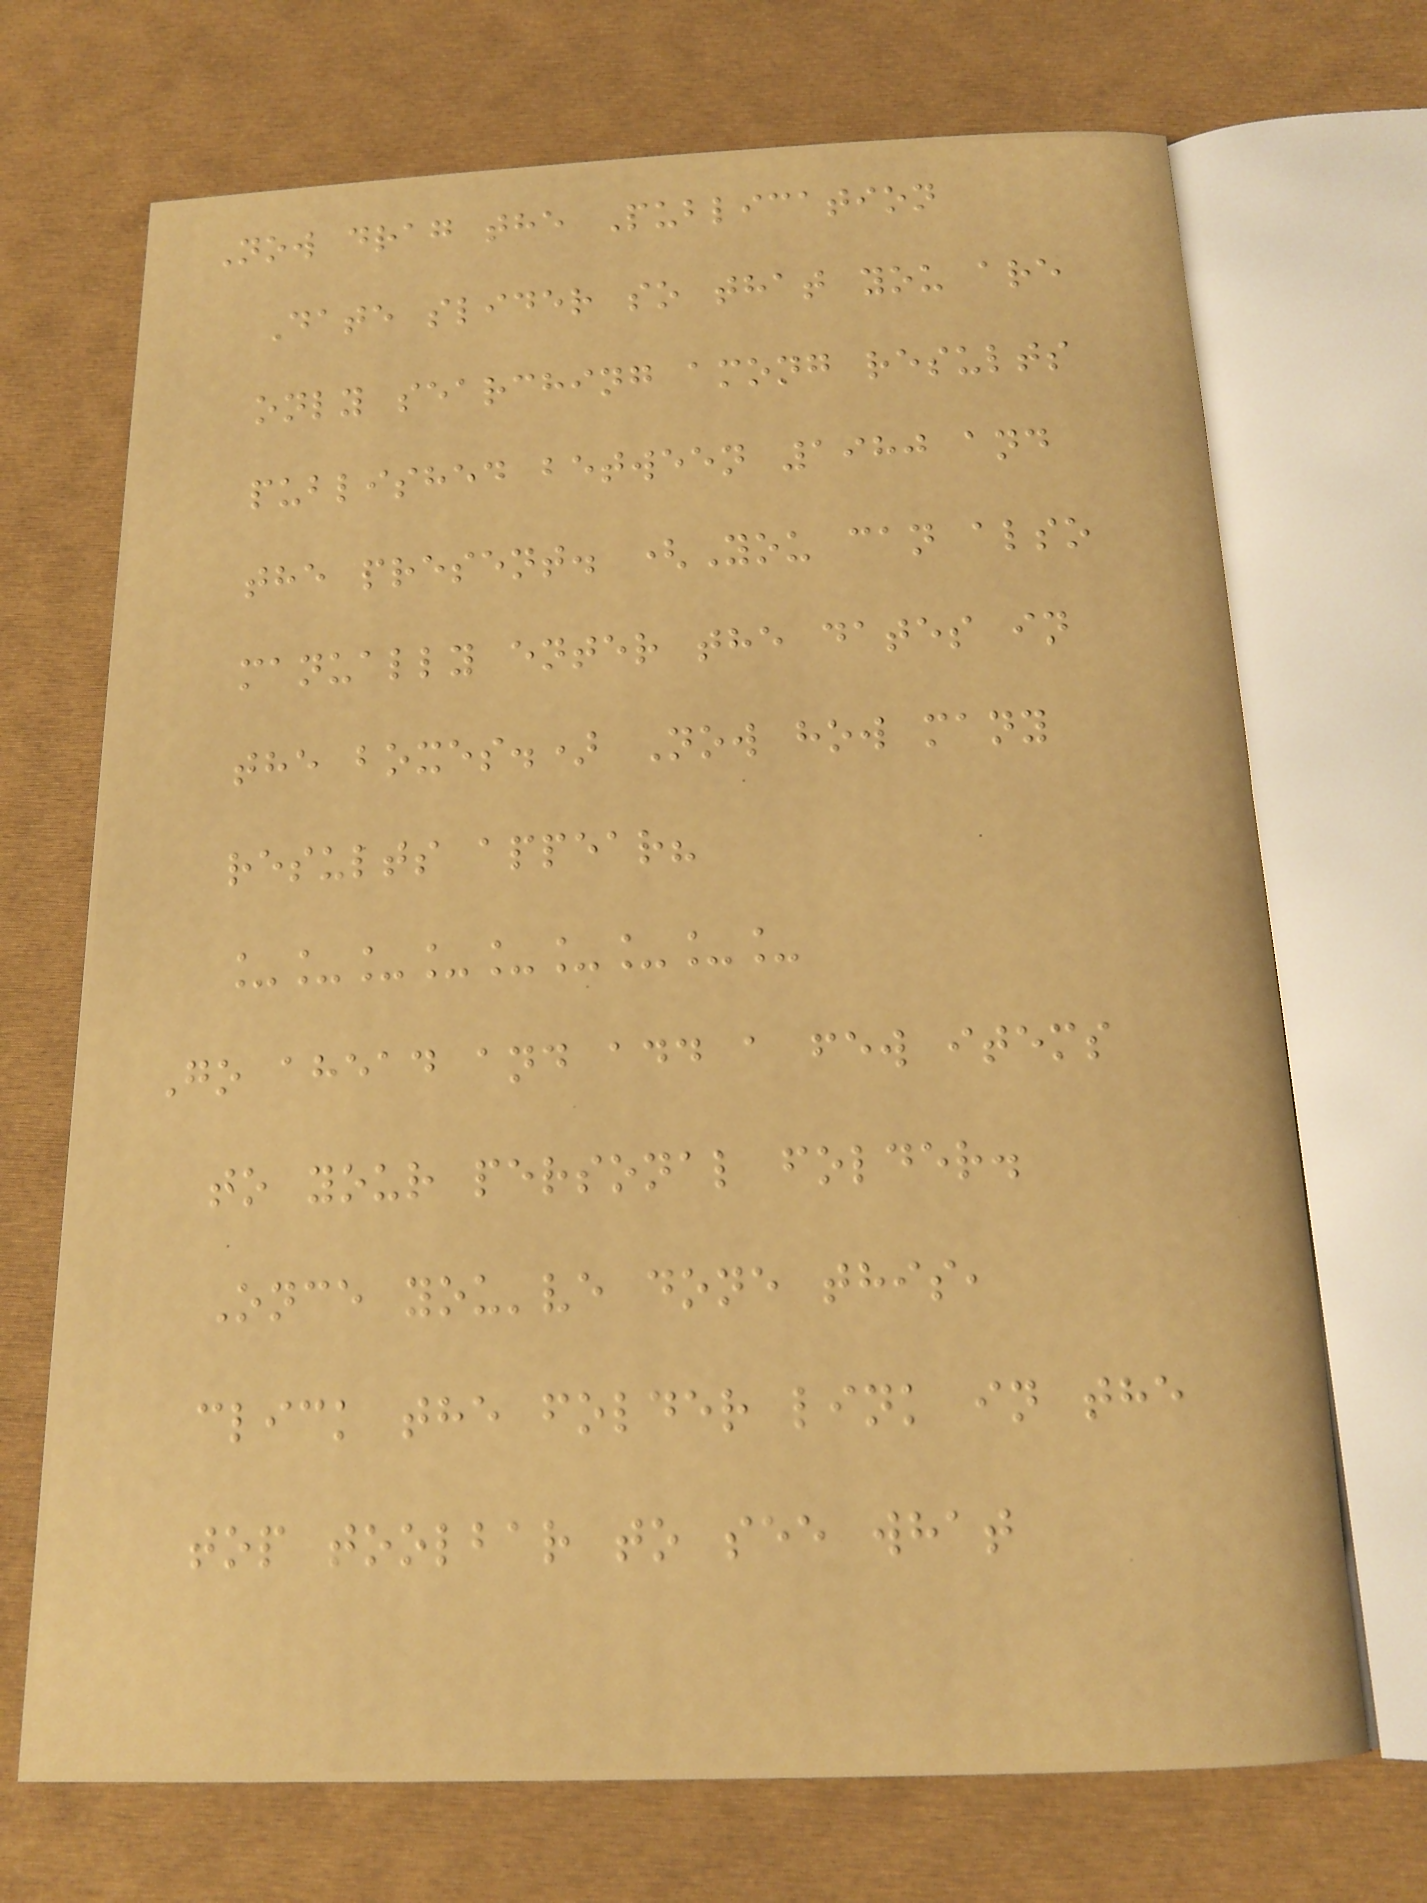Now drag the Publication
Date slider so that you are
only searching among results
published between 1980 and
the present. (You can also
manually enter the dates in
the boxes.) Now how many
results appear?
_________
Go ahead and add a few items
to your personal folder.
Once you've done this,
click the folder link in the
top toolbar to see what
